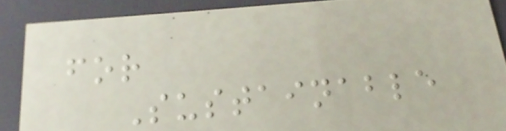for
Sustainable
